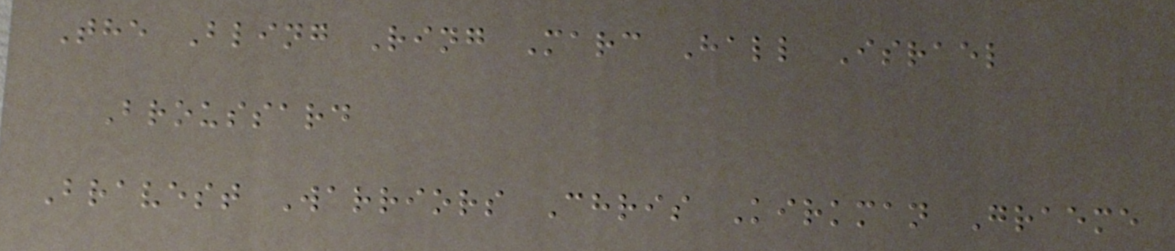The Bling Ring Marc Hall Israel
Broussard
Bravest Warriors Chris Kirkman Graeme
